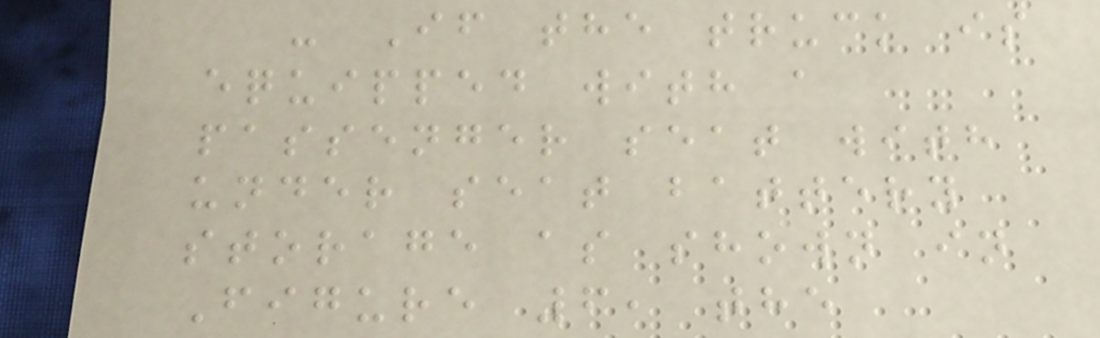- If the truck is
equipped with a
passenger seat with
under seat battery
storage as shown in
Figure 6, the
